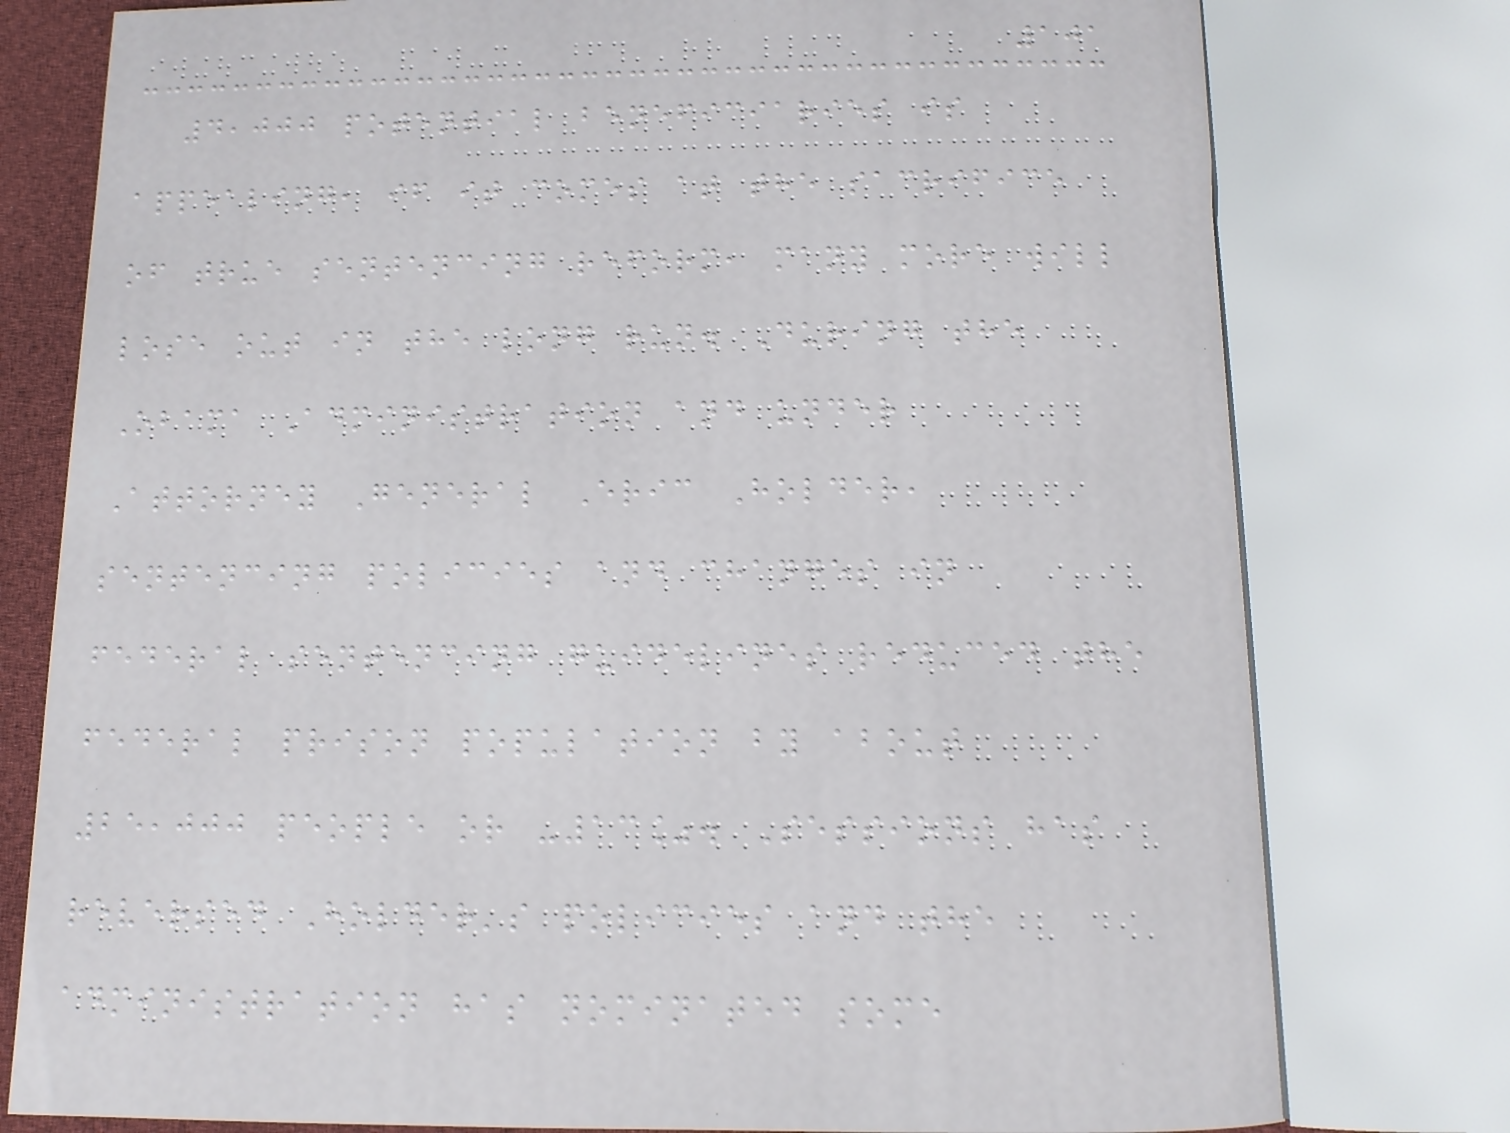101
4,000 potential beneficiaries is
appealing, if it comes at the sacrifice
of true sentencing reform, many more will
lose out in the long run. During the
Obama Administration and under
Attorney General Eric Holder,
sentencing policies and changes in
federal sentencing guidelines reduced the
federal prison population by about
25,000 people or -13%. Sessions has
reversed Holder's policies and the
administration has nominated some
